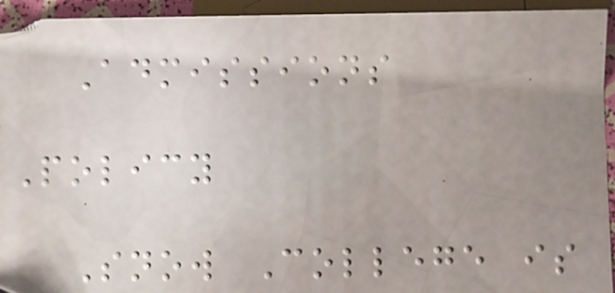Admissions
Policy
Snow College is
